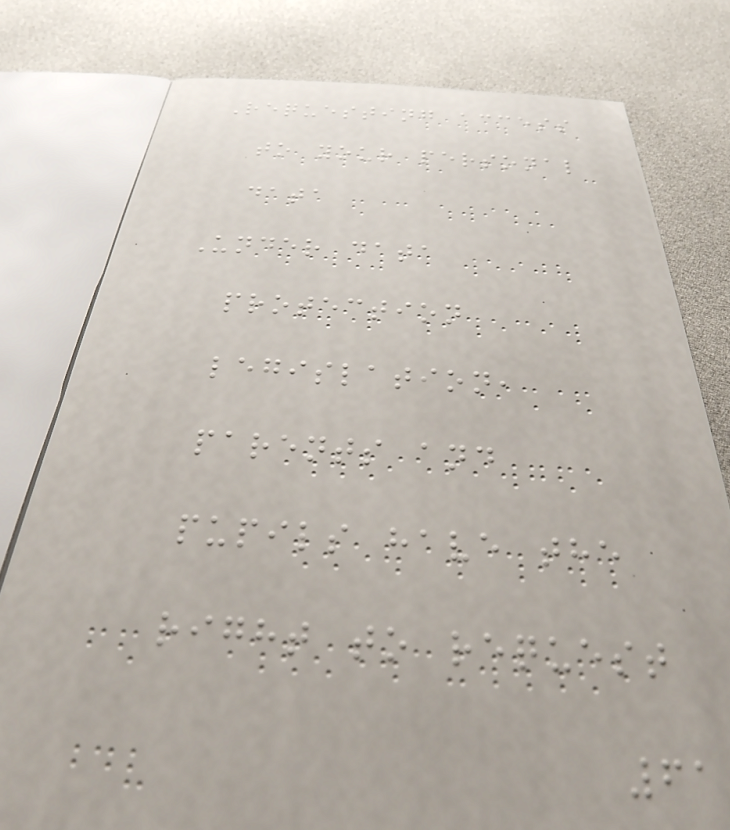Requesting access
to your personal
data
Under data
protection
legislation,
parents and
pupils have the
right to request
61
